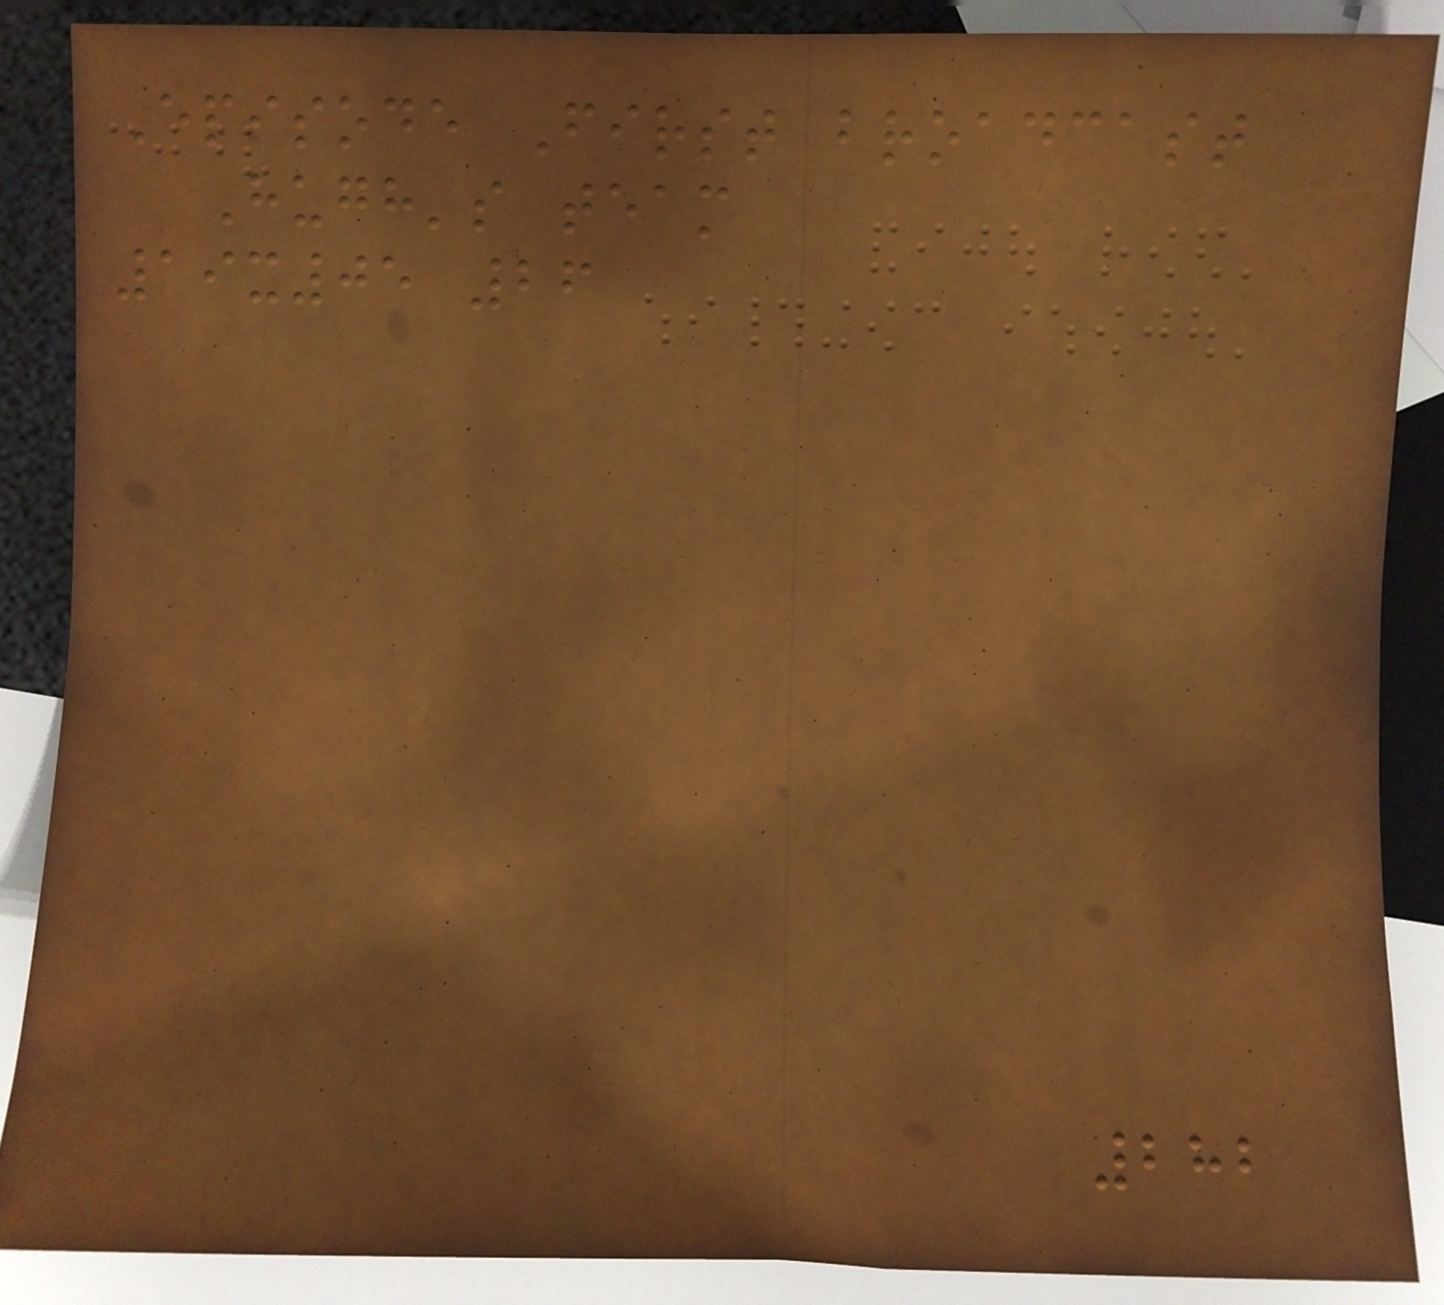Episode First broadcast
Hugh's team
19x05 26
282
